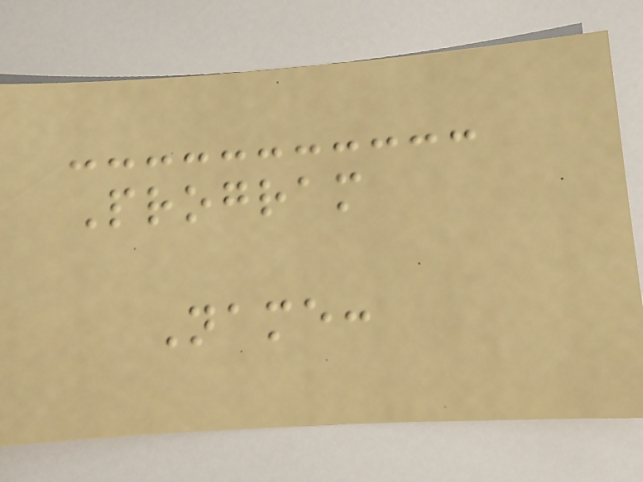Program
Name:
